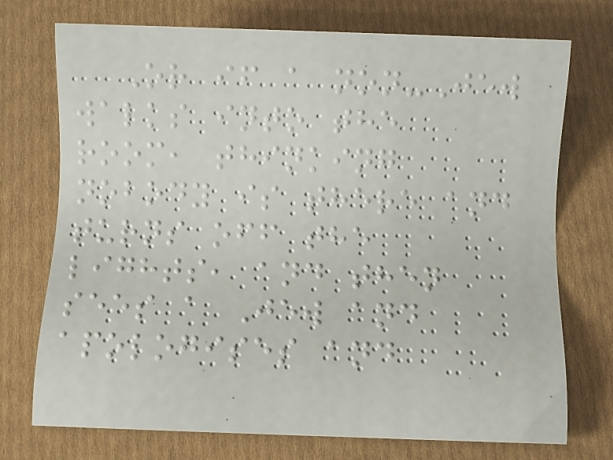Or if a non-Jew
walks into the
room, thinking
nobody is there and
turns off the
lights, and then
sees a Jew and
apologises and
